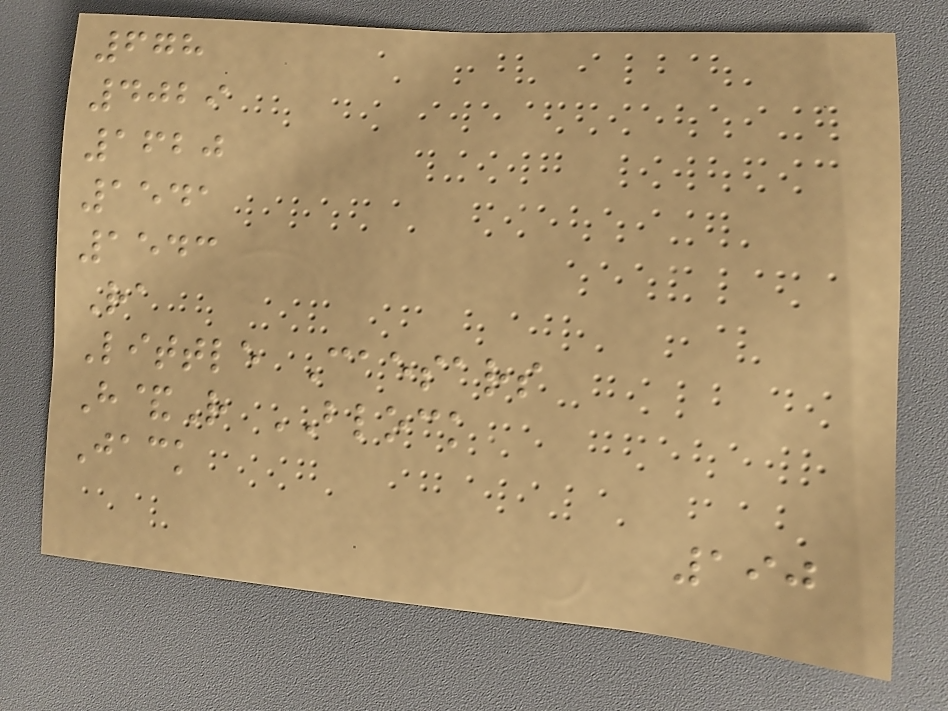678
4029
1620
1541
1543
Ra
Little Caesars
H&R BLOCK
Jack
190
